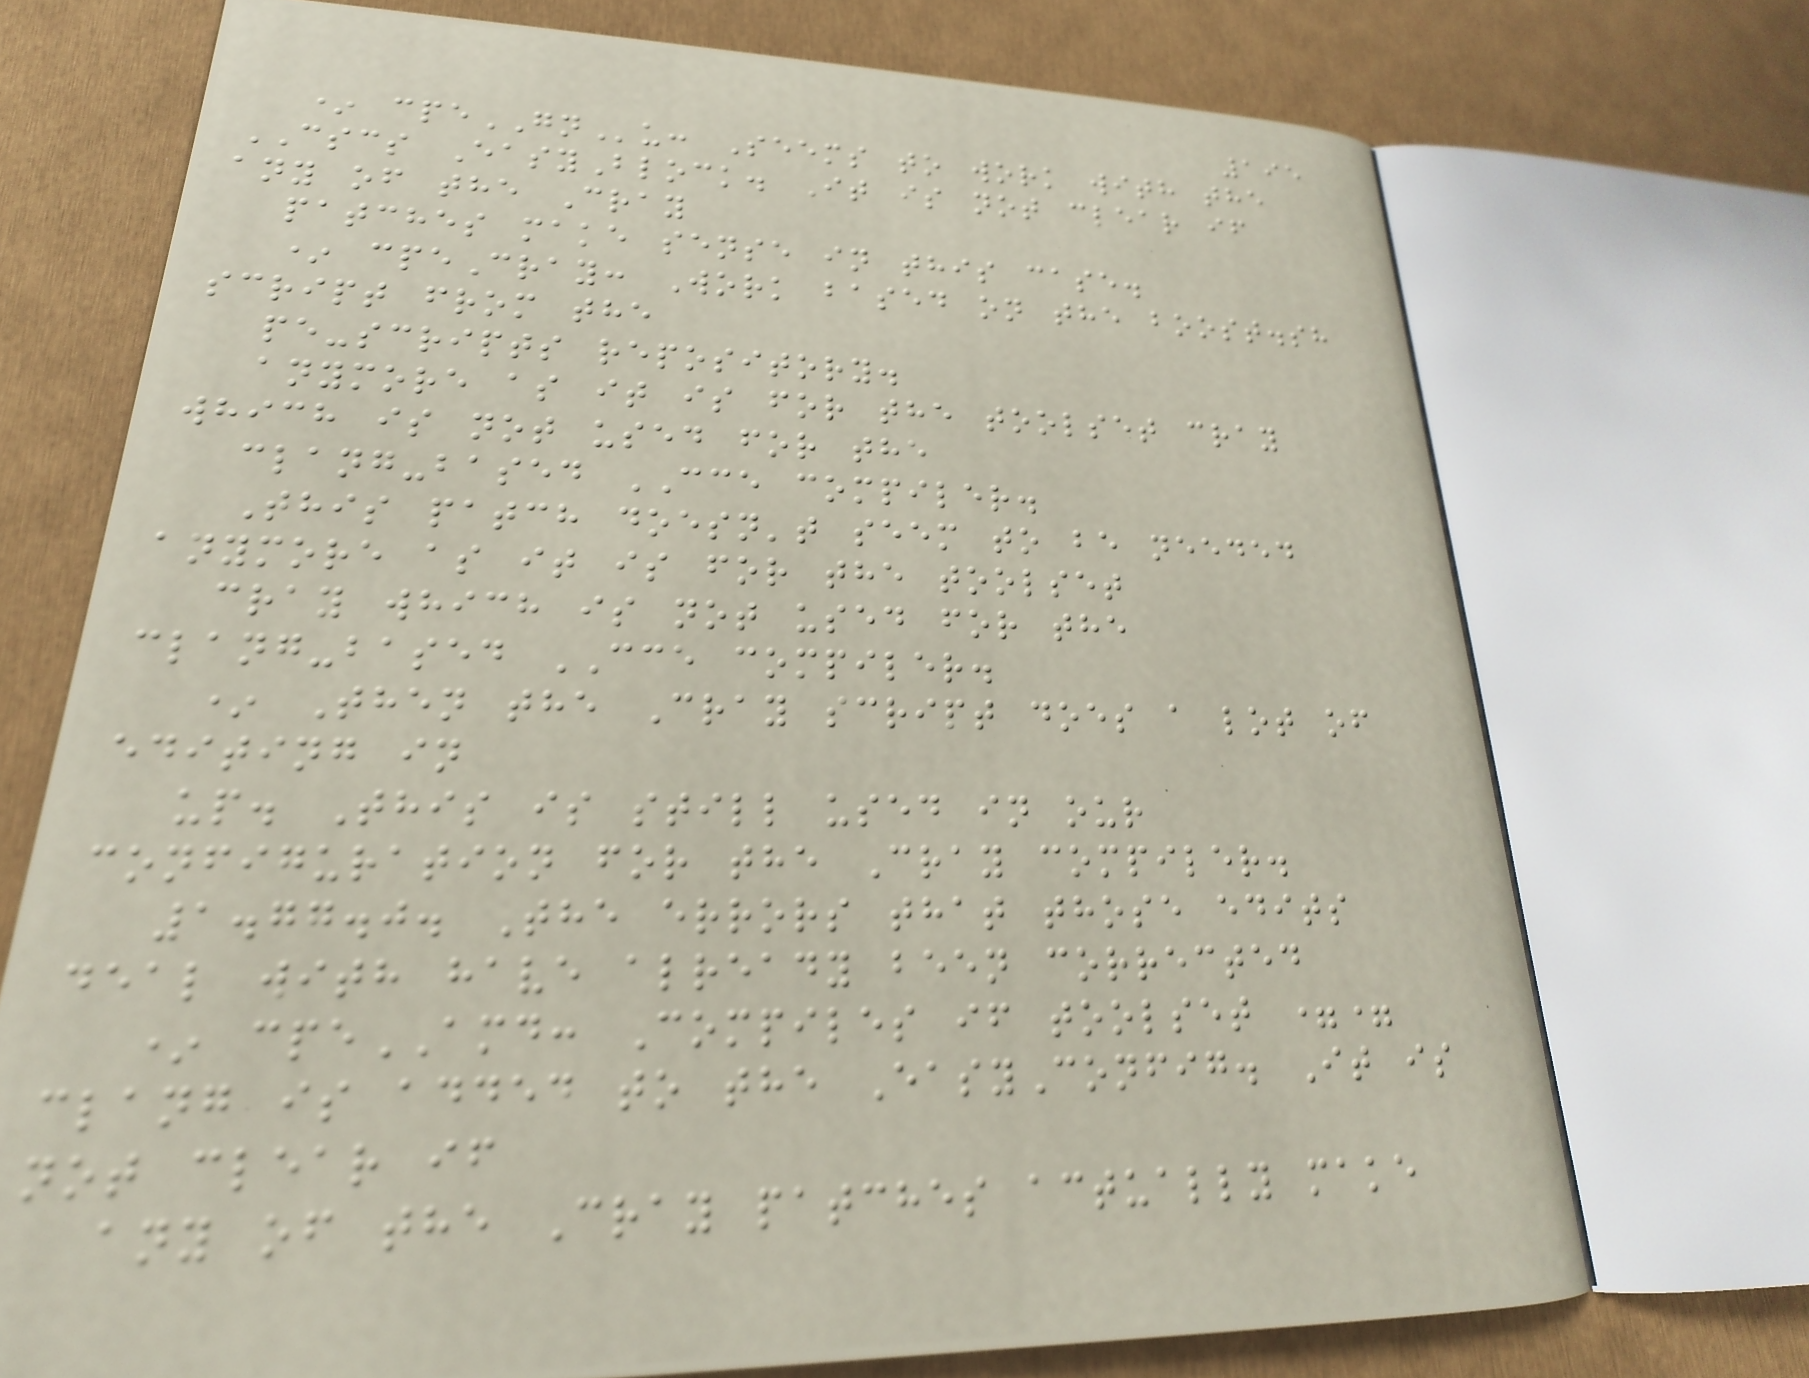195
* cpeGNu: Seems to work with the
CSCS EasyBlock. It is not clear if
any of the Cray
patches make sense in this case.
* cpeCray: Work based on the boost.sh
script from the
pe-scripts repository.
anymore as it is for the toolset cray
which is not used for the
clang-based CCE compiler.
This patch doesn't seem to be needed
anymore as it is for the toolset
cray which is not used for the
clang-based CCE compiler.
* Then the Cray script does a lot of
editing in
up. This is still used in our
configuration for the Cray compiler.
1.77.0. The errors that those edits
deal with have already been corrected
* cpeAMD: Compiles if toolset ==
clang is added to the EasyConfig. It is
not clear if
any of the Cray patches actually make
